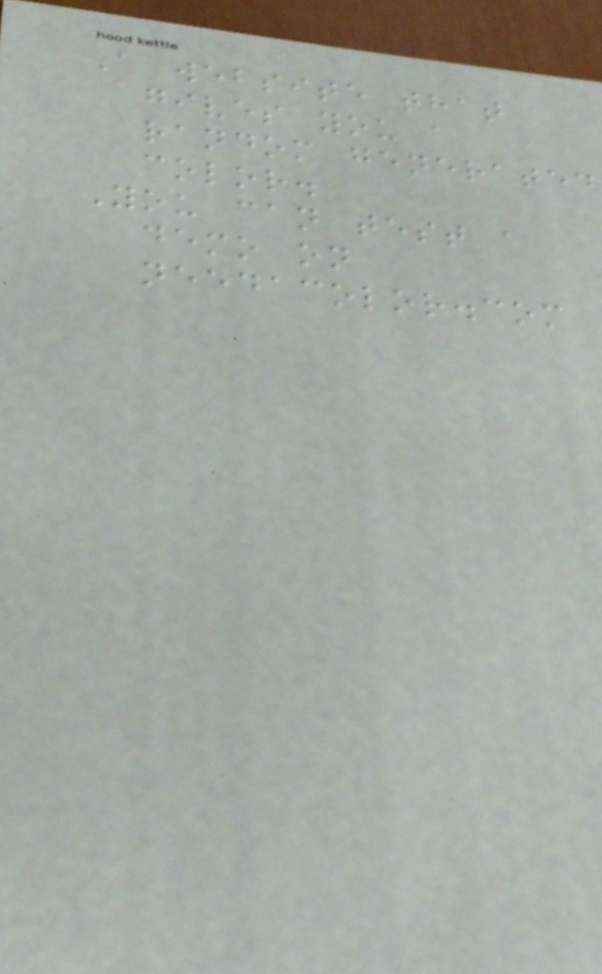A website that
gives you a
random generated
color.
You can test a
demo on
needacolor.com
